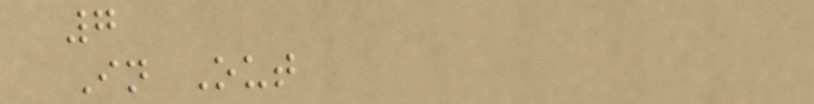7
In Out
